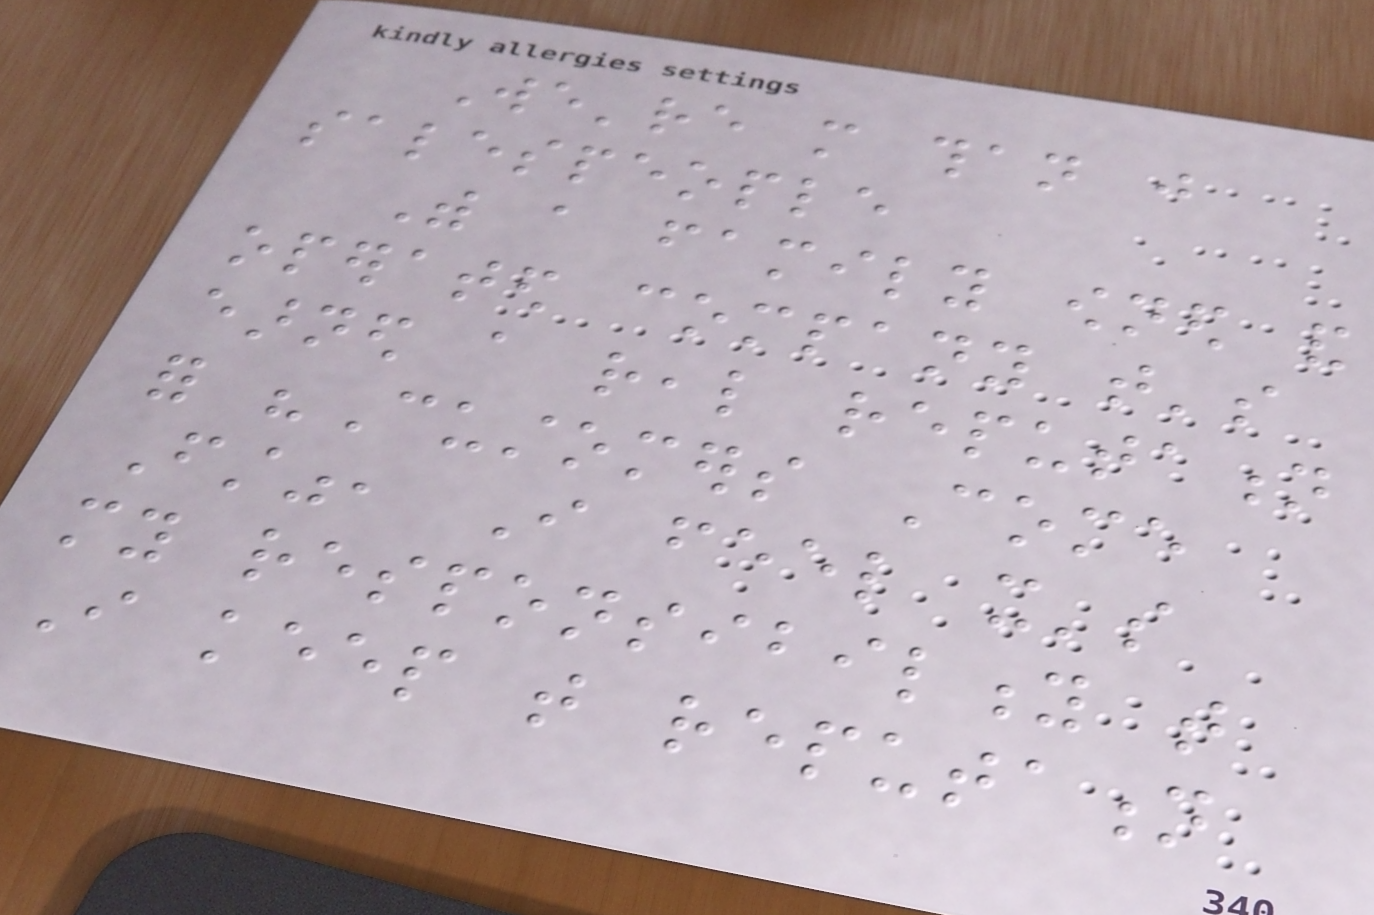We're more than just
salespeople
With a family owned and
operated company that's
earned a real reputation
for "Customers Come
First", I feel it's
my responsibility that
I keep that reputation
